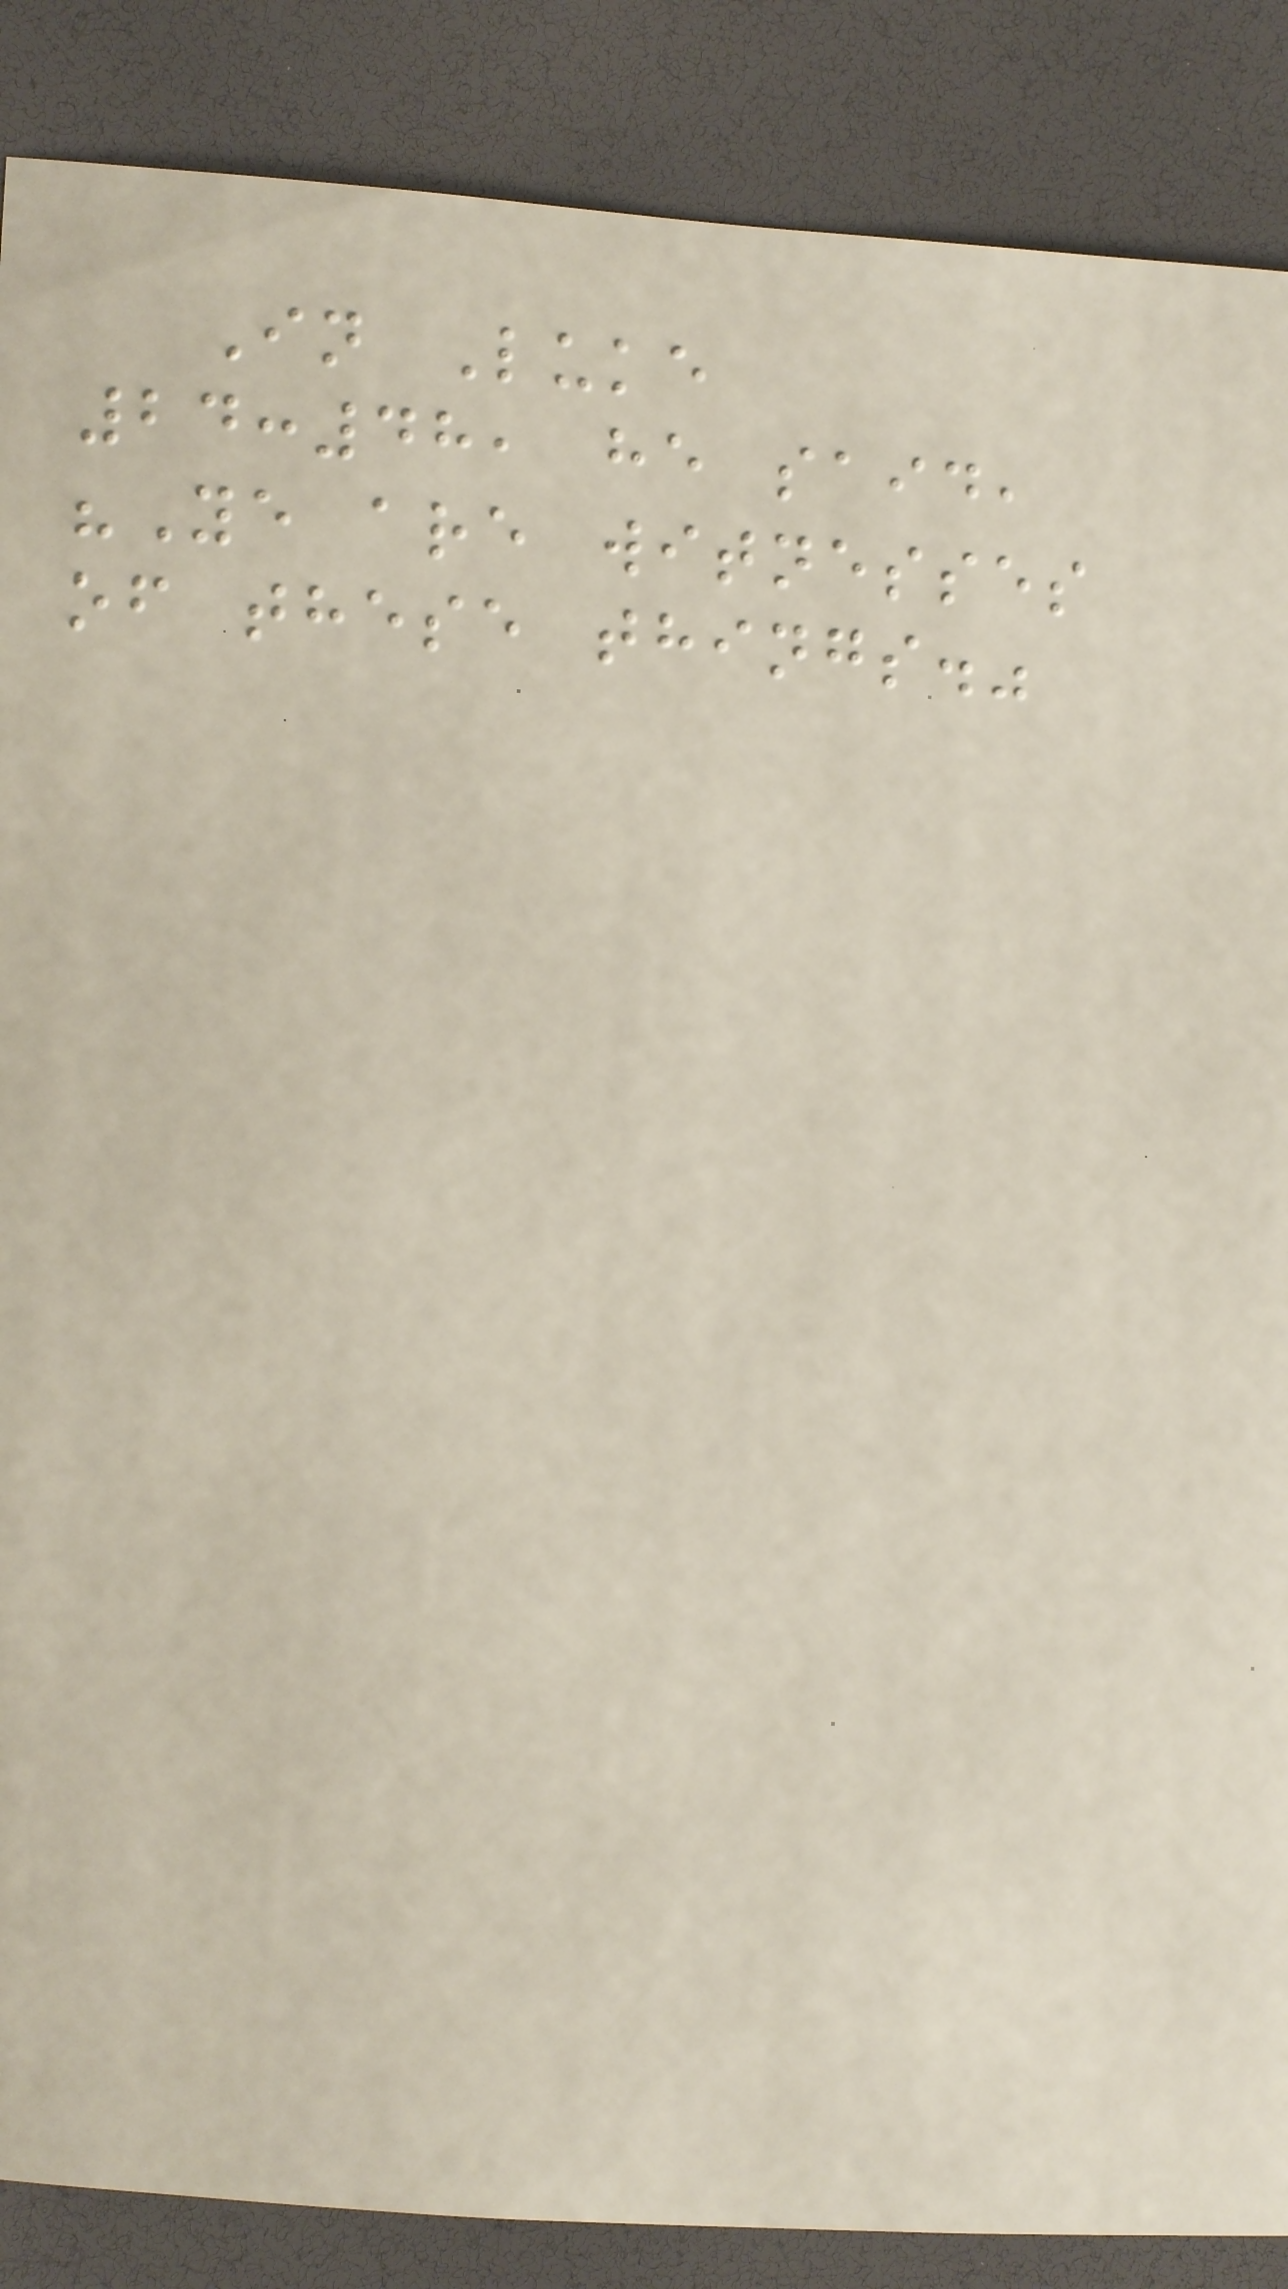In Luke
24:48, he said,
"Ye are witnesses
of these things."
